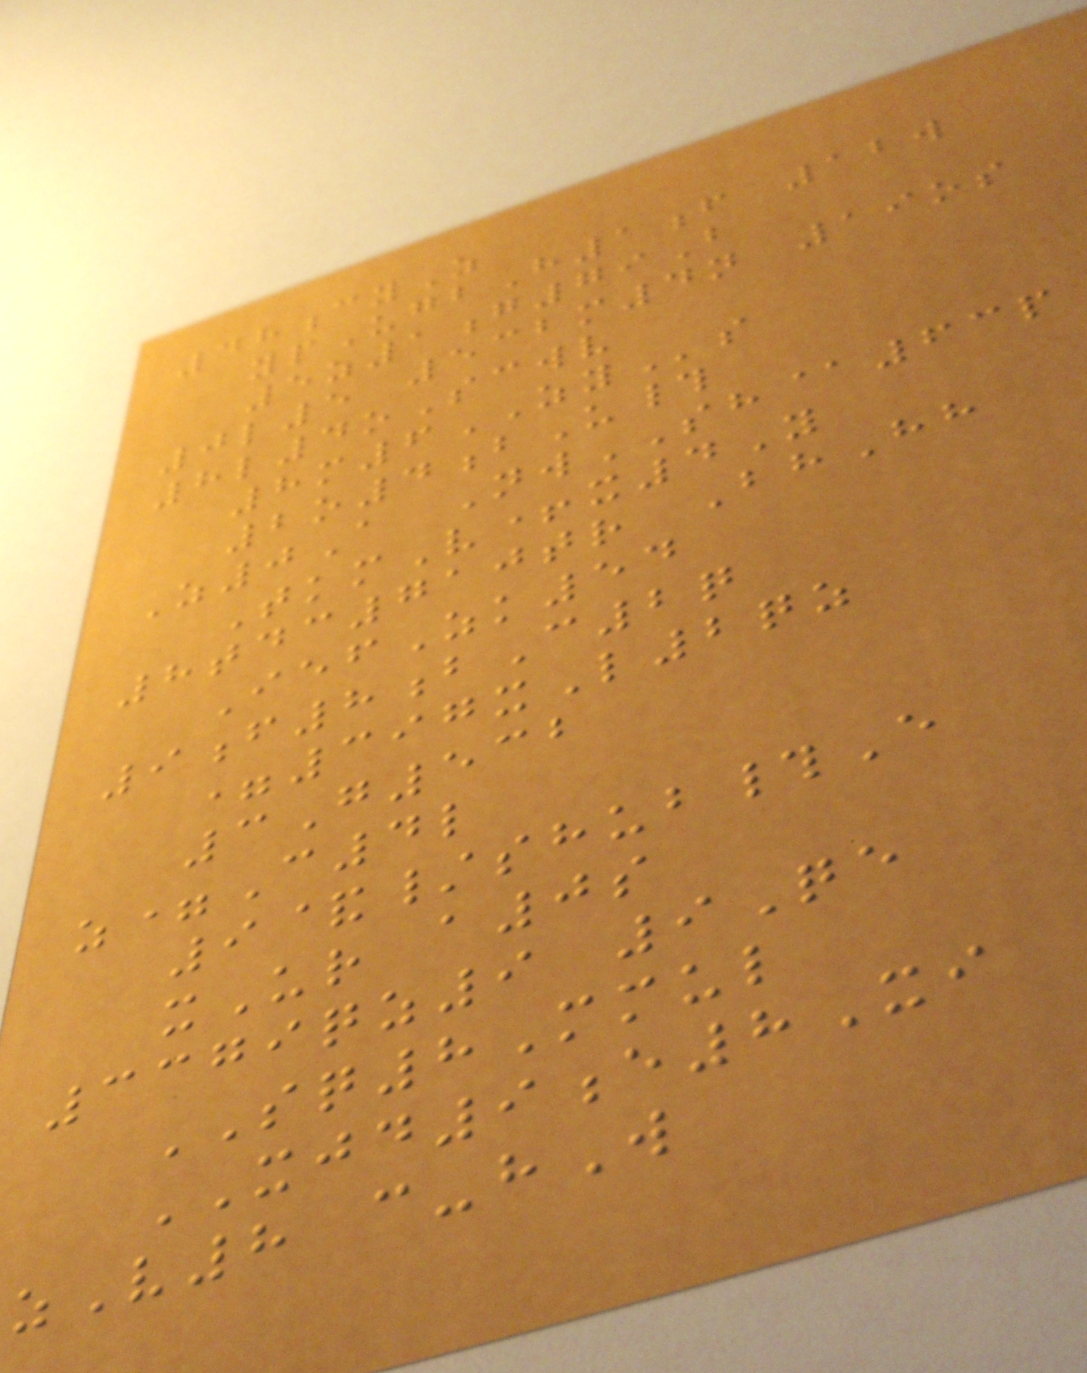48cyZ
ypUgbH1f 12w
5z1g79B
0l5 532m4n 19os
8l4oScwv
8m6ZYs
2o4bU#
Z0A NwSH@63p
TkmV+x4Y
8tdc710tr BhHh
IefZk54
9f8bC2q
=397xL2qz
3G532
z=C4l
9&/shub#E
xUr a0s
3379qz9 9Qe
SQ8Mmul
XJD9e8Xi
zV8 c-hW
